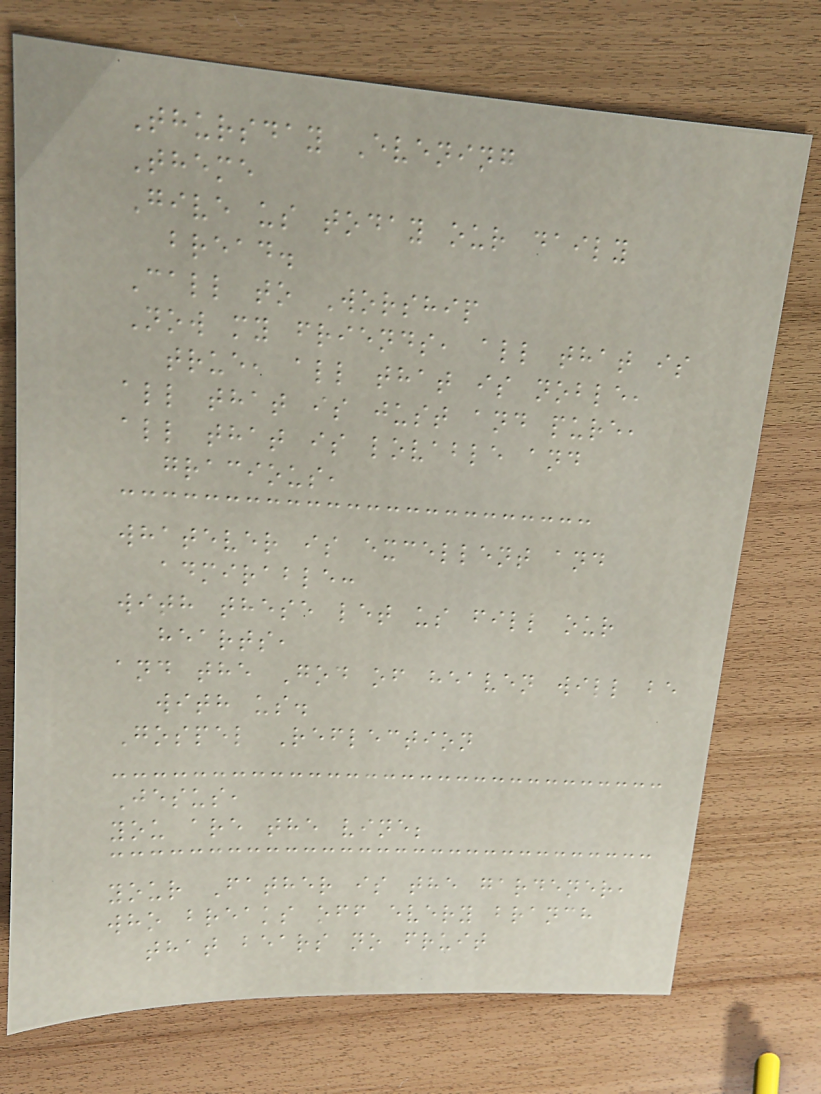Thursday Evening
Theme
Give us today our daily
bread.
Call to Worship
Now my friends, all that is
true, all that is noble,
all that is just and pure,
all that is lovable and
gracious,
whatever is excellent and
admirable:
with these let us fill our
hearts,
and the God of heaven will be
with us.
Gospel Reflection
Jesus,
you are the vine;
your Father is the gardener,
who breaks off every branch
that bears no fruit
